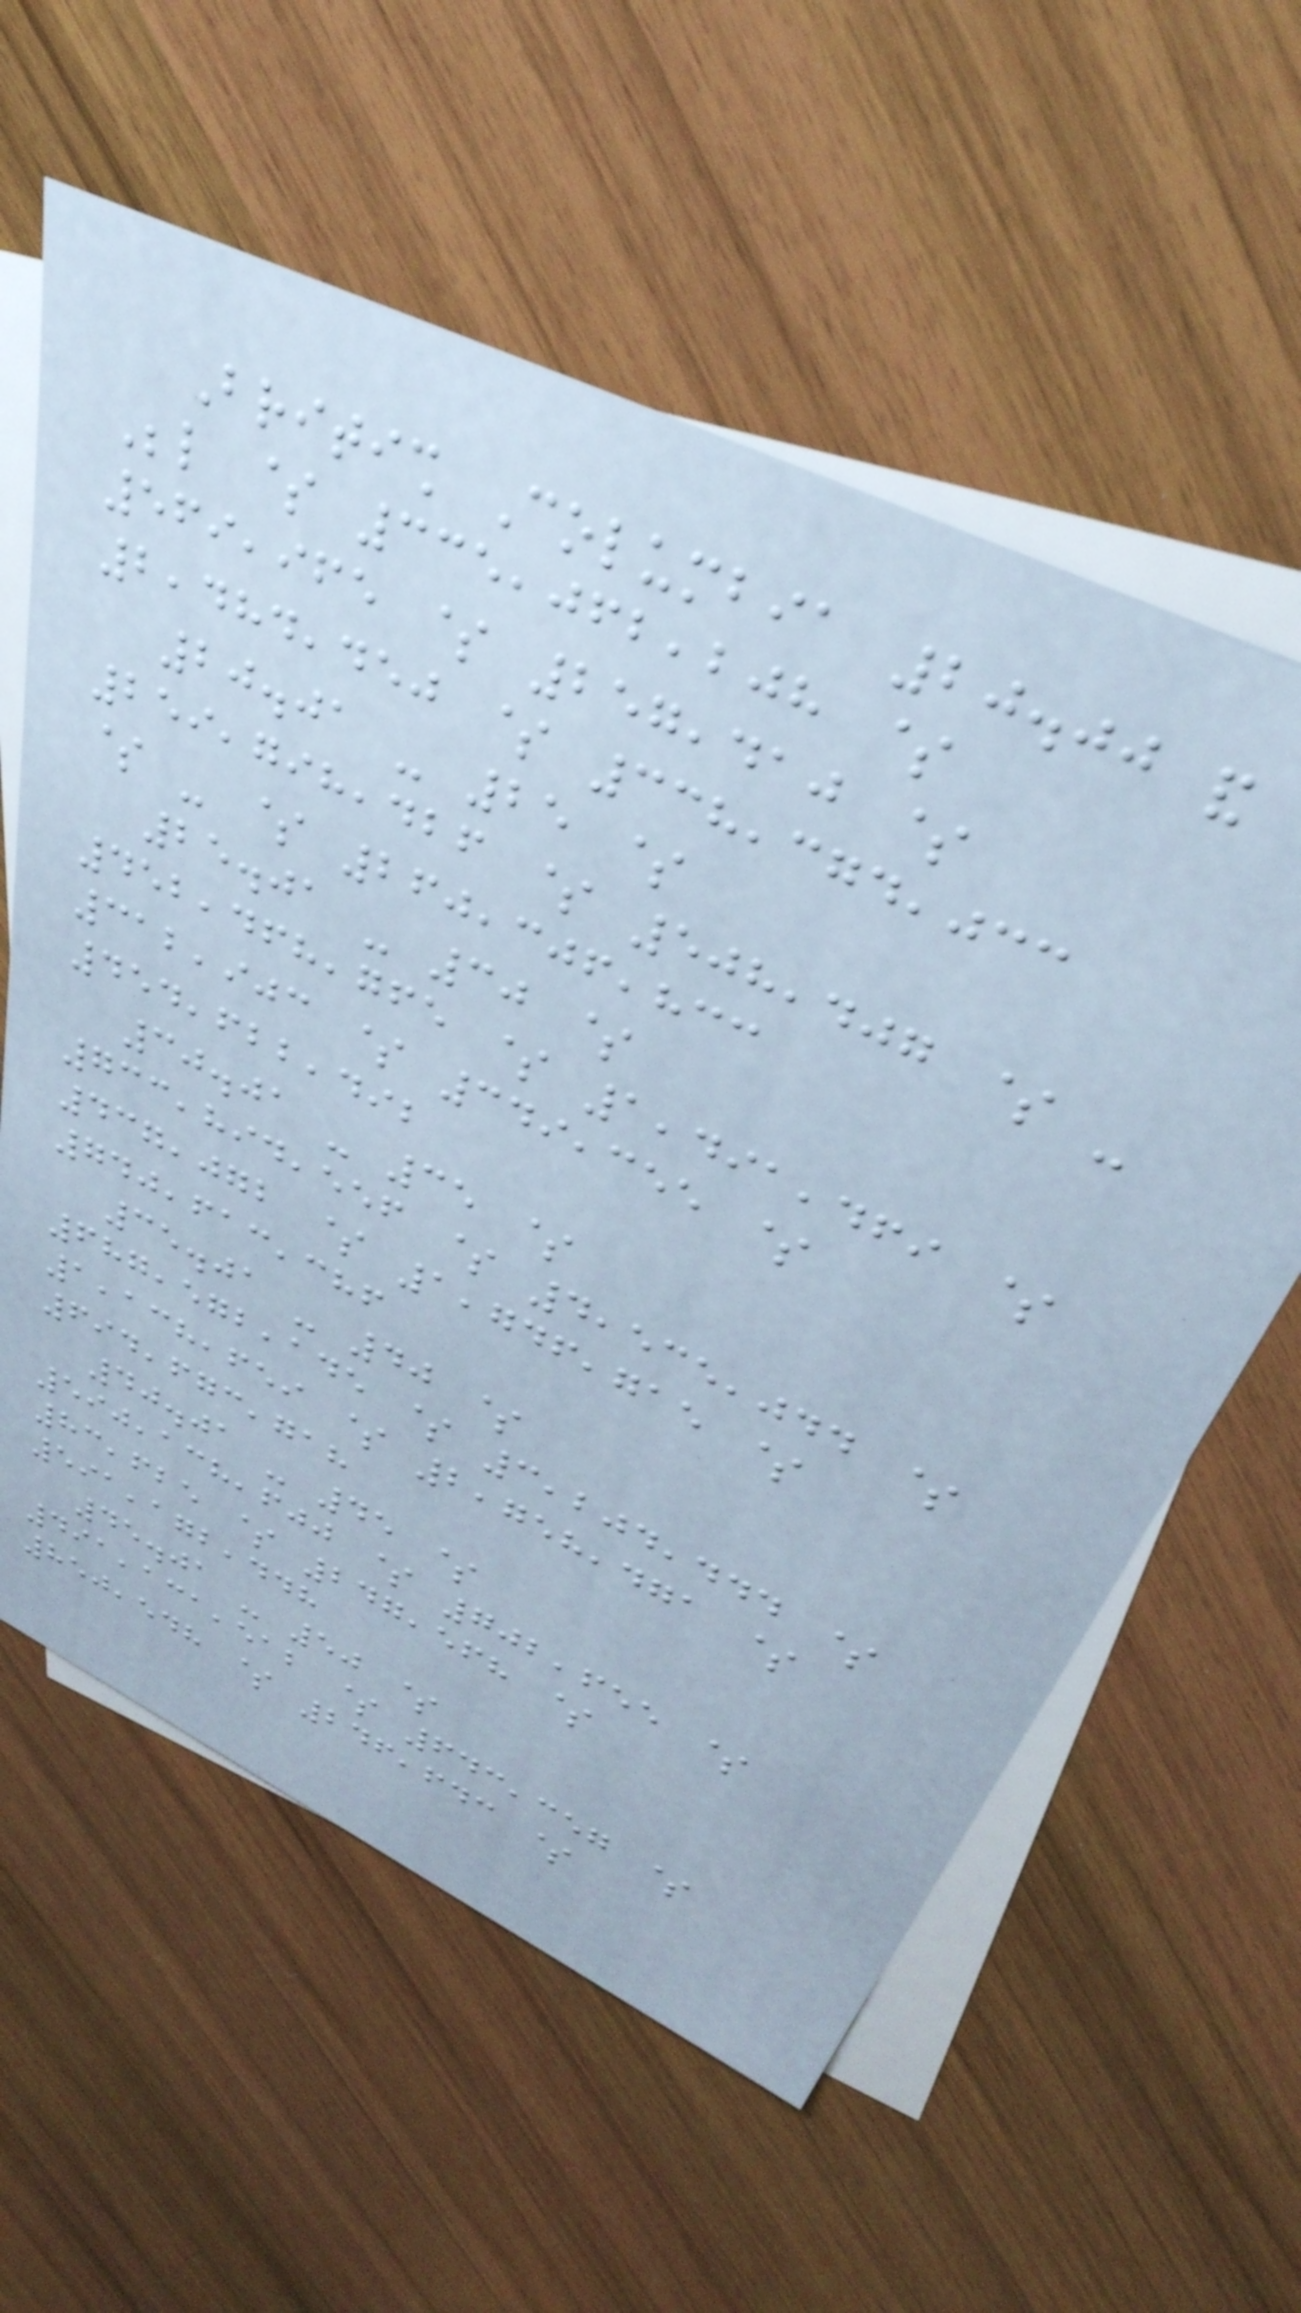British Columbia 20.00 and
Below $ 335,062,208 $
569,965 $ 257,410 $
2,484,450 $ 338,374,033
20.01 - 25 $
259,798,426 $ 508,407 $ -
$ - $ 260,306,833
25.01 - 30 $
452,468,765 $ 1,491,469 $
312,903 $ 349,355 $
454,622,492
30.01 - 35 $
733,894,556 $ 4,535,044 $
437,072 $ 1,746,715 $
740,613,386
35.01 - 40 $
687,572,145 $ 3,204,444 $
1,138,659 $ 2,758,471 $
694,673,718
40.01 - 45 $
590,138,600 $ 702,655 $
83,625 $ 247,568 $
591,172,448
45.01 - 50 $
491,131,512 $ 643,357 $
850,548 $ 246,643 $
